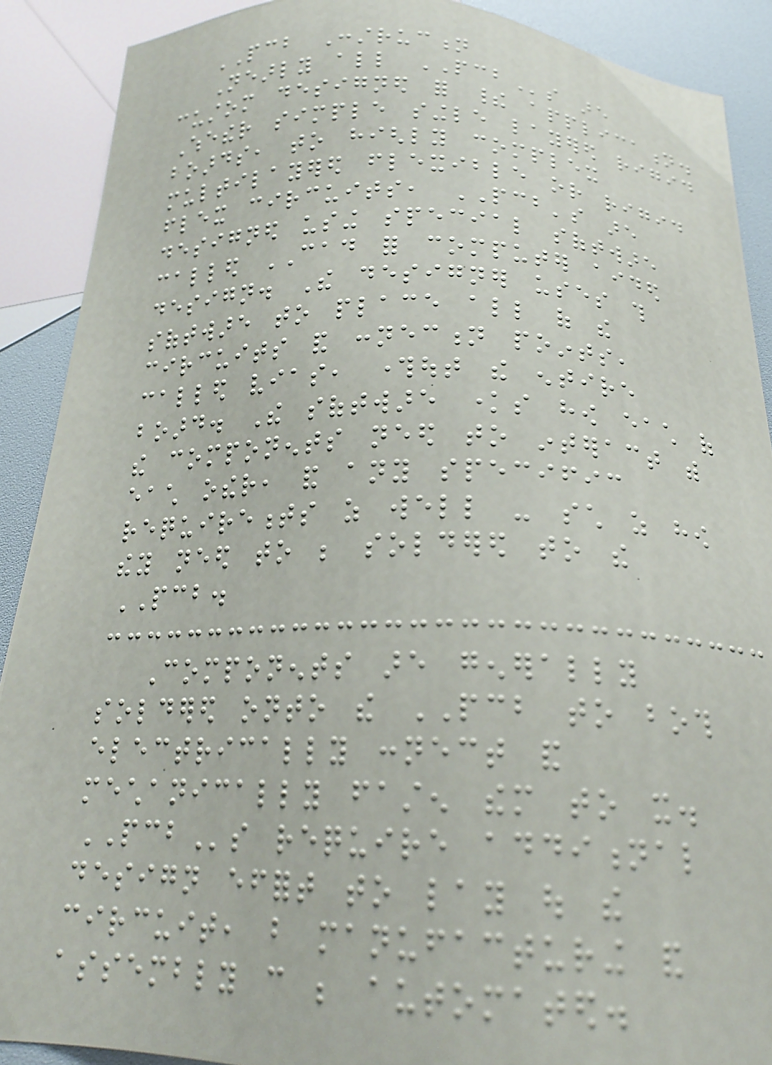PCB Construction
Nearly all PCBs are
custom designed for their application.
Whether simple single layered rigid
boards, to highly complex
multilayered flexible or rigid
flex circuits, PCB's are
designed using special software
called CAD for computer aided
design. The designer uses this
software to place all of the
circuits and connection points,
called vias, throughout the entire
board. The software knows how each of
the components need to interact with
each other, and any specific
requirements as well - such as how
they need to be soldered to the
PCB.
Components are generally
soldered onto the PCB to both
electrically connect and
mechanically fasten them to it.
PCBs require additional
design effort to lay out the
circuit, but manufacturing and
assembly can be automated.
